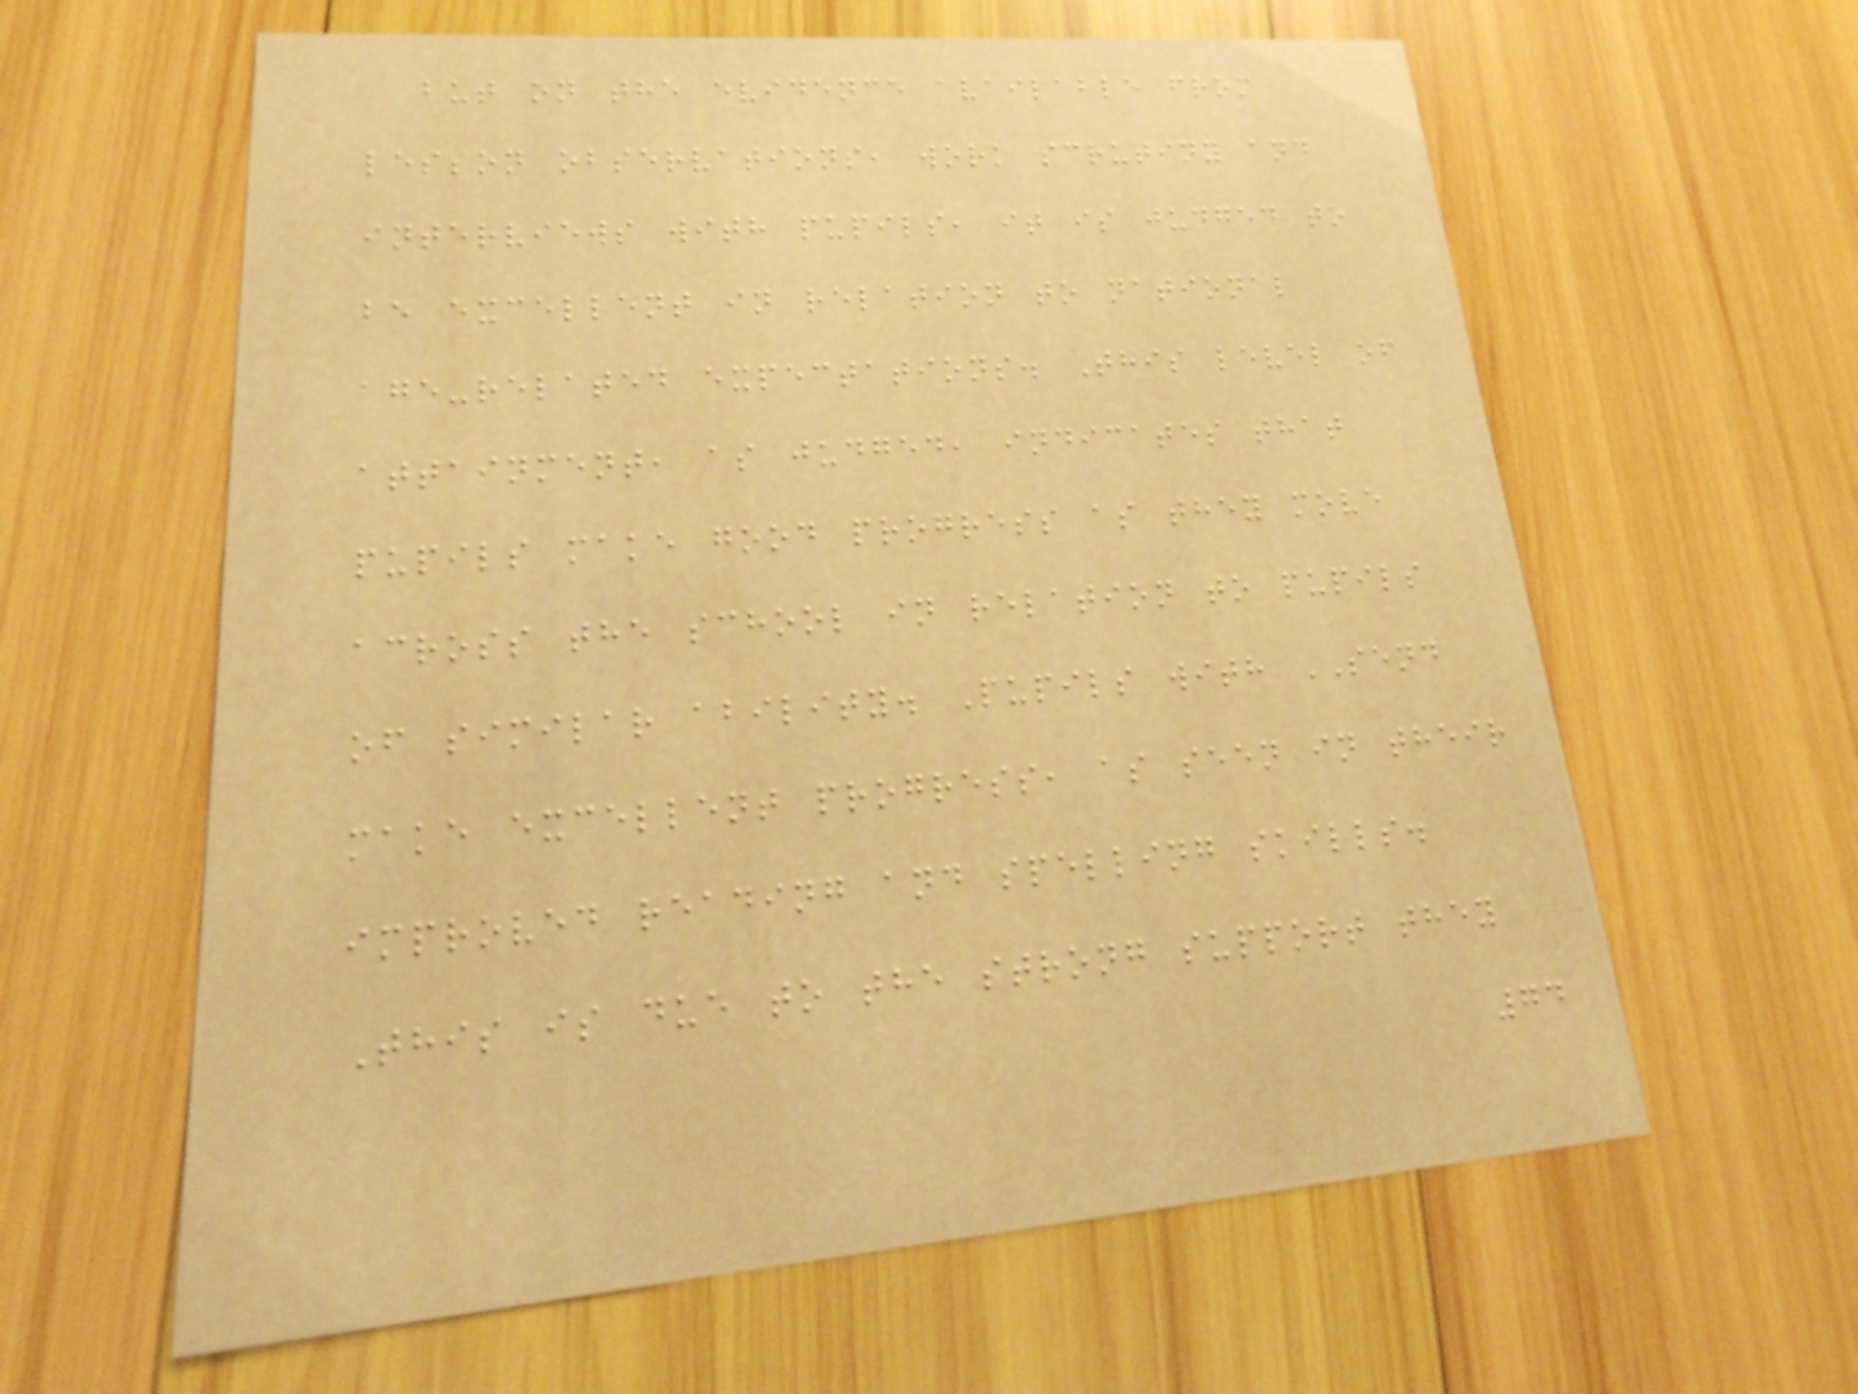but on the evidence available from
lesson observations, work scrutiny and
interviews with pupils, it is judged to
be excellent in relation to national
age-related expectations. This level of
attainment, as judged, indicates that
pupils make good progress as they move
across the school in relation to pupils
of similar ability. Pupils with SEND
make excellent progress, as seen in their
improved reading and spelling skills.
This is due to the strong support they
74
